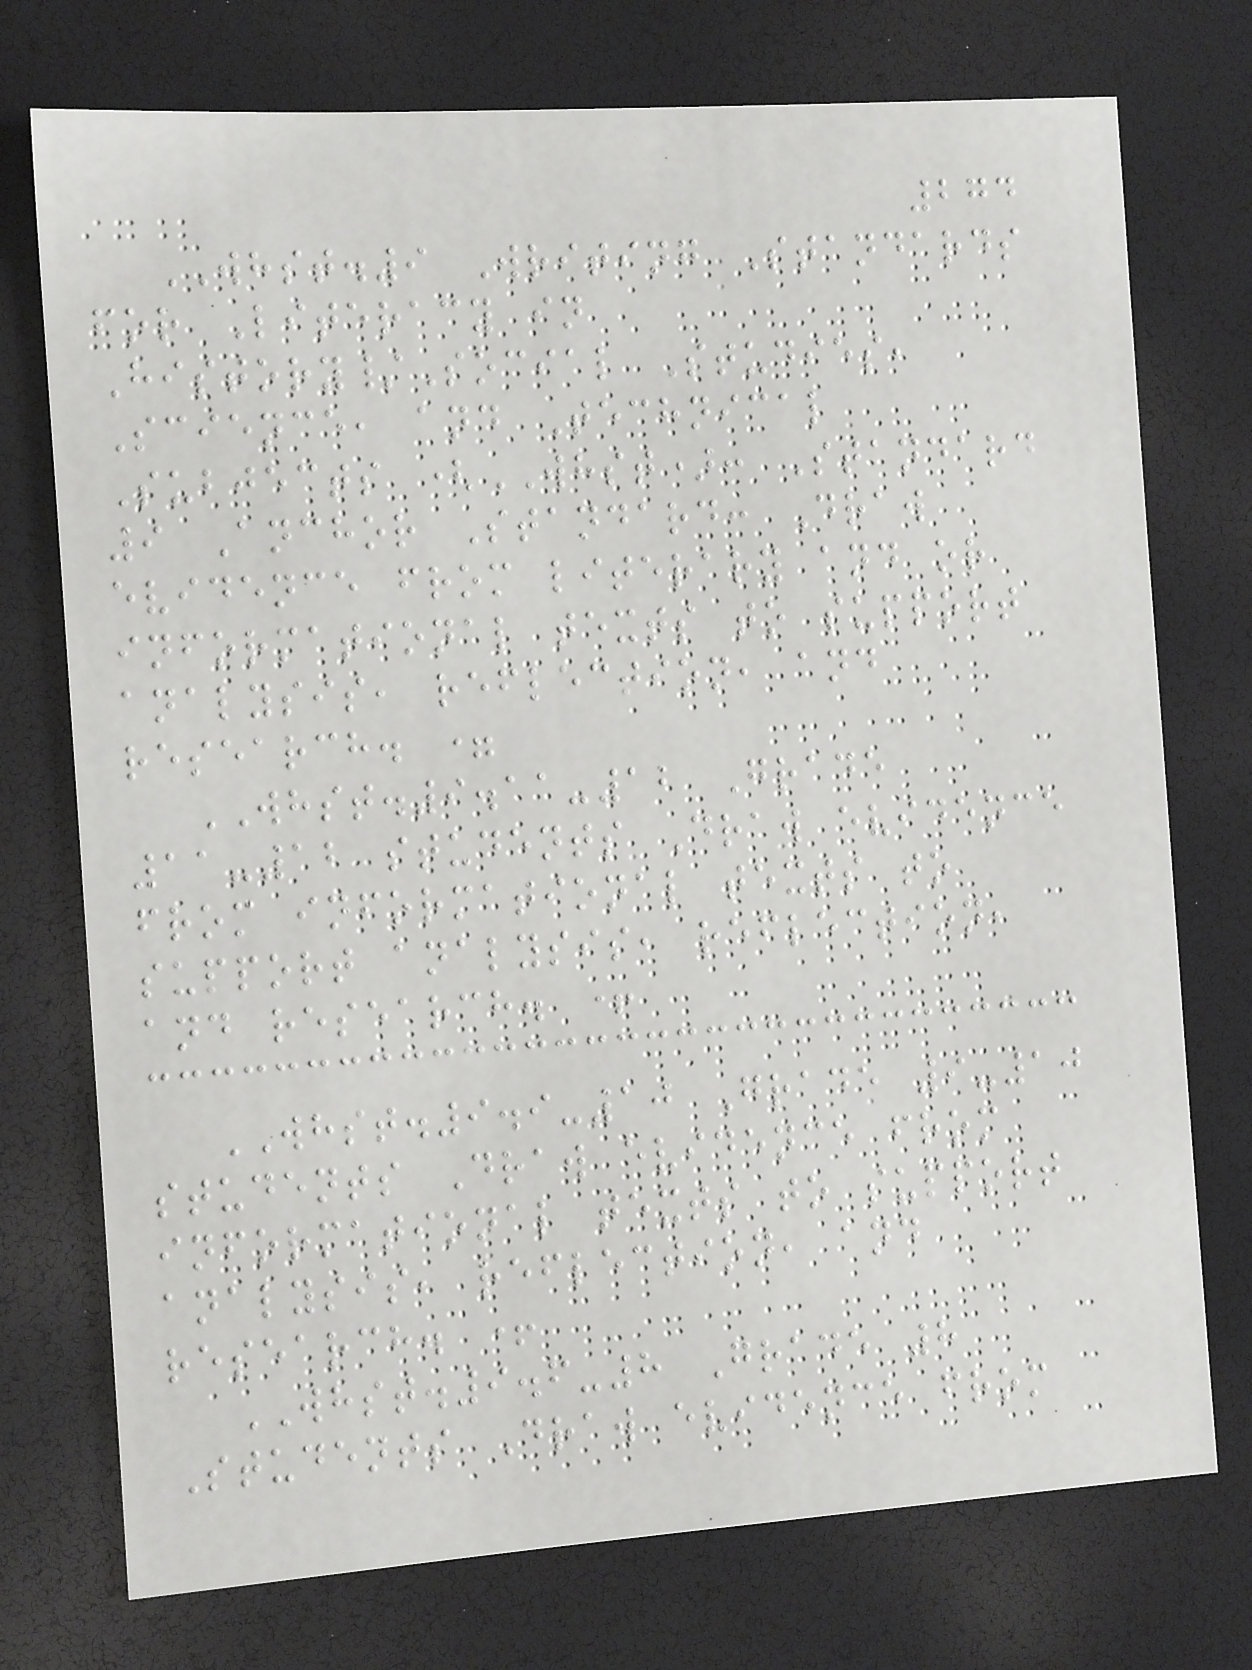274
WHST.9 Writing Standards
for Literacy in
History/Social Studies,
Science, and Technical
Subjects (WHST): Standard
9 Anchor Standard: Draw
evidence from literary and or
informational texts to support
analysis, reflection, and
research. =
WHST.9.11-12 Grade
11-12 students Draw evidence
from informational texts to
support analysis, reflection,
and research. +
WHST.9.9-10 Grade 9-10
students Draw evidence from
informational texts to support
analysis, reflection, and
research. +
WHST.9.6-8 Grade 8
Students Draw evidence from
